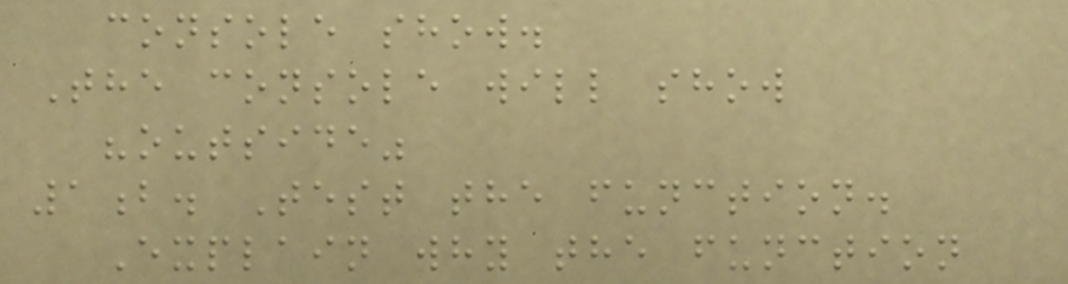console show.
The console will show
"outside"
1b. Test the function.
Explain why the function
